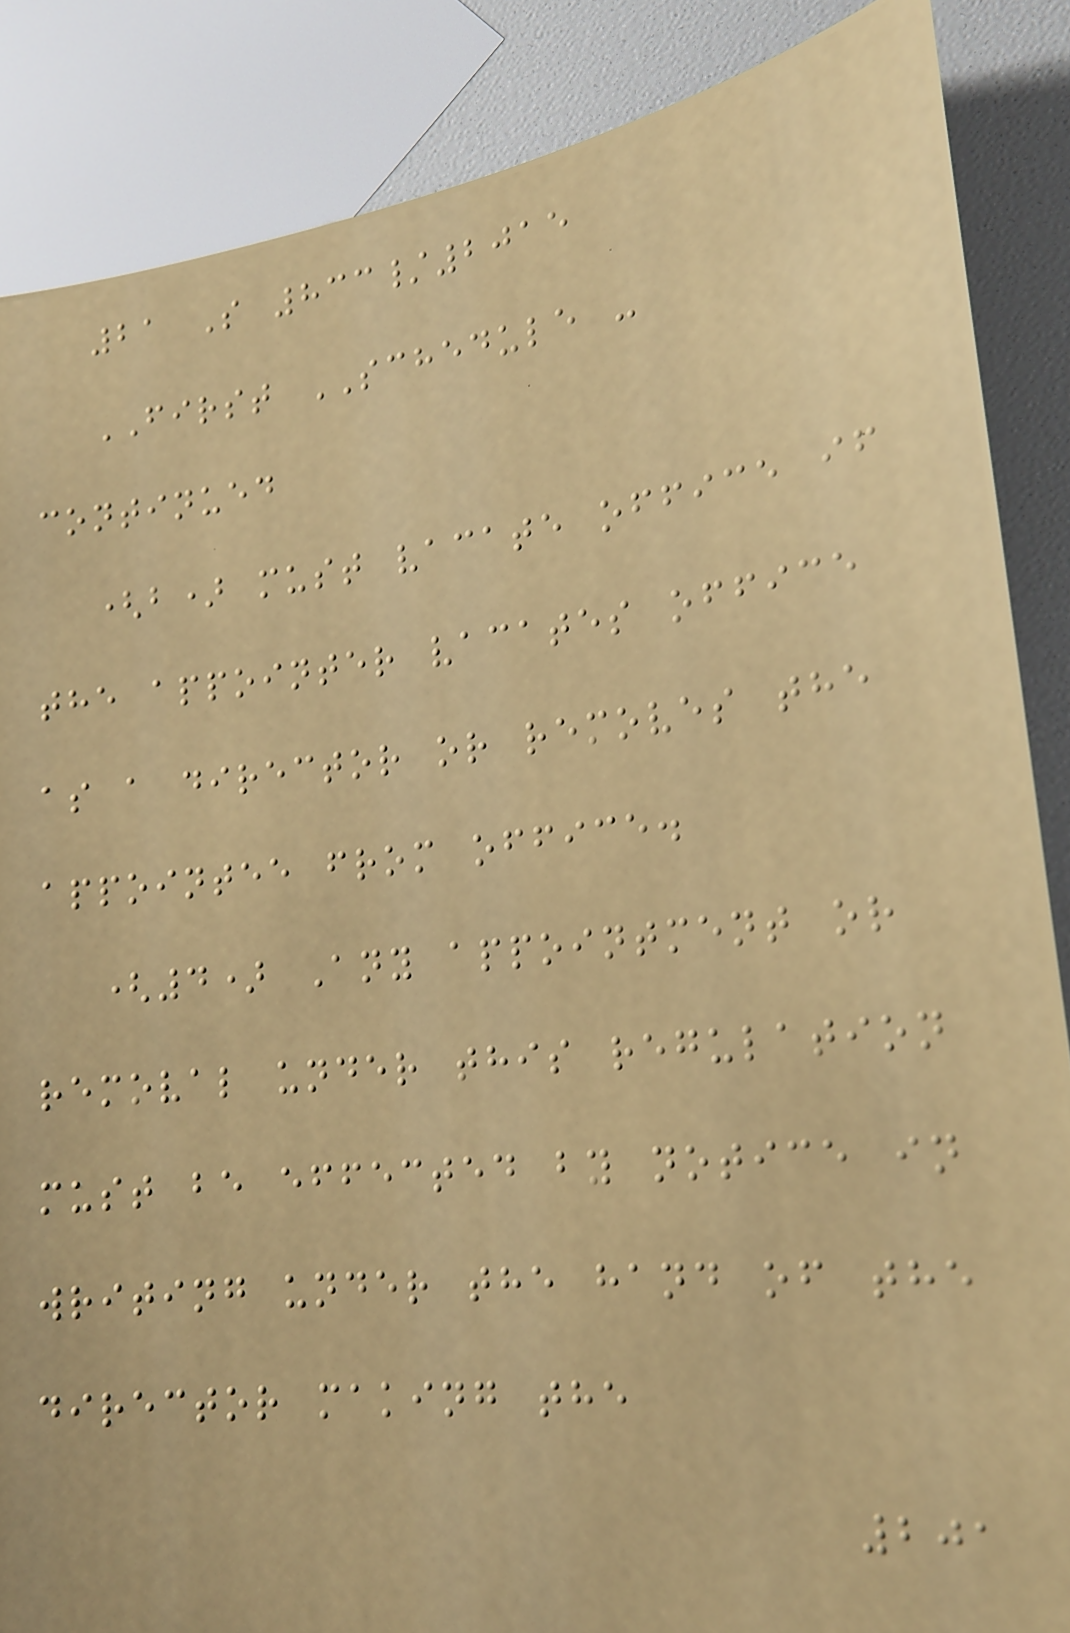21 S 833/2015
FIRST SCHEDULE -
continued
(b) must vacate office if
the appointer vacates office
as a director or removes the
appointee from office.
(4) Any appointment or
removal under this regulation
must be effected by notice in
writing under the hand of the
director making the
201
